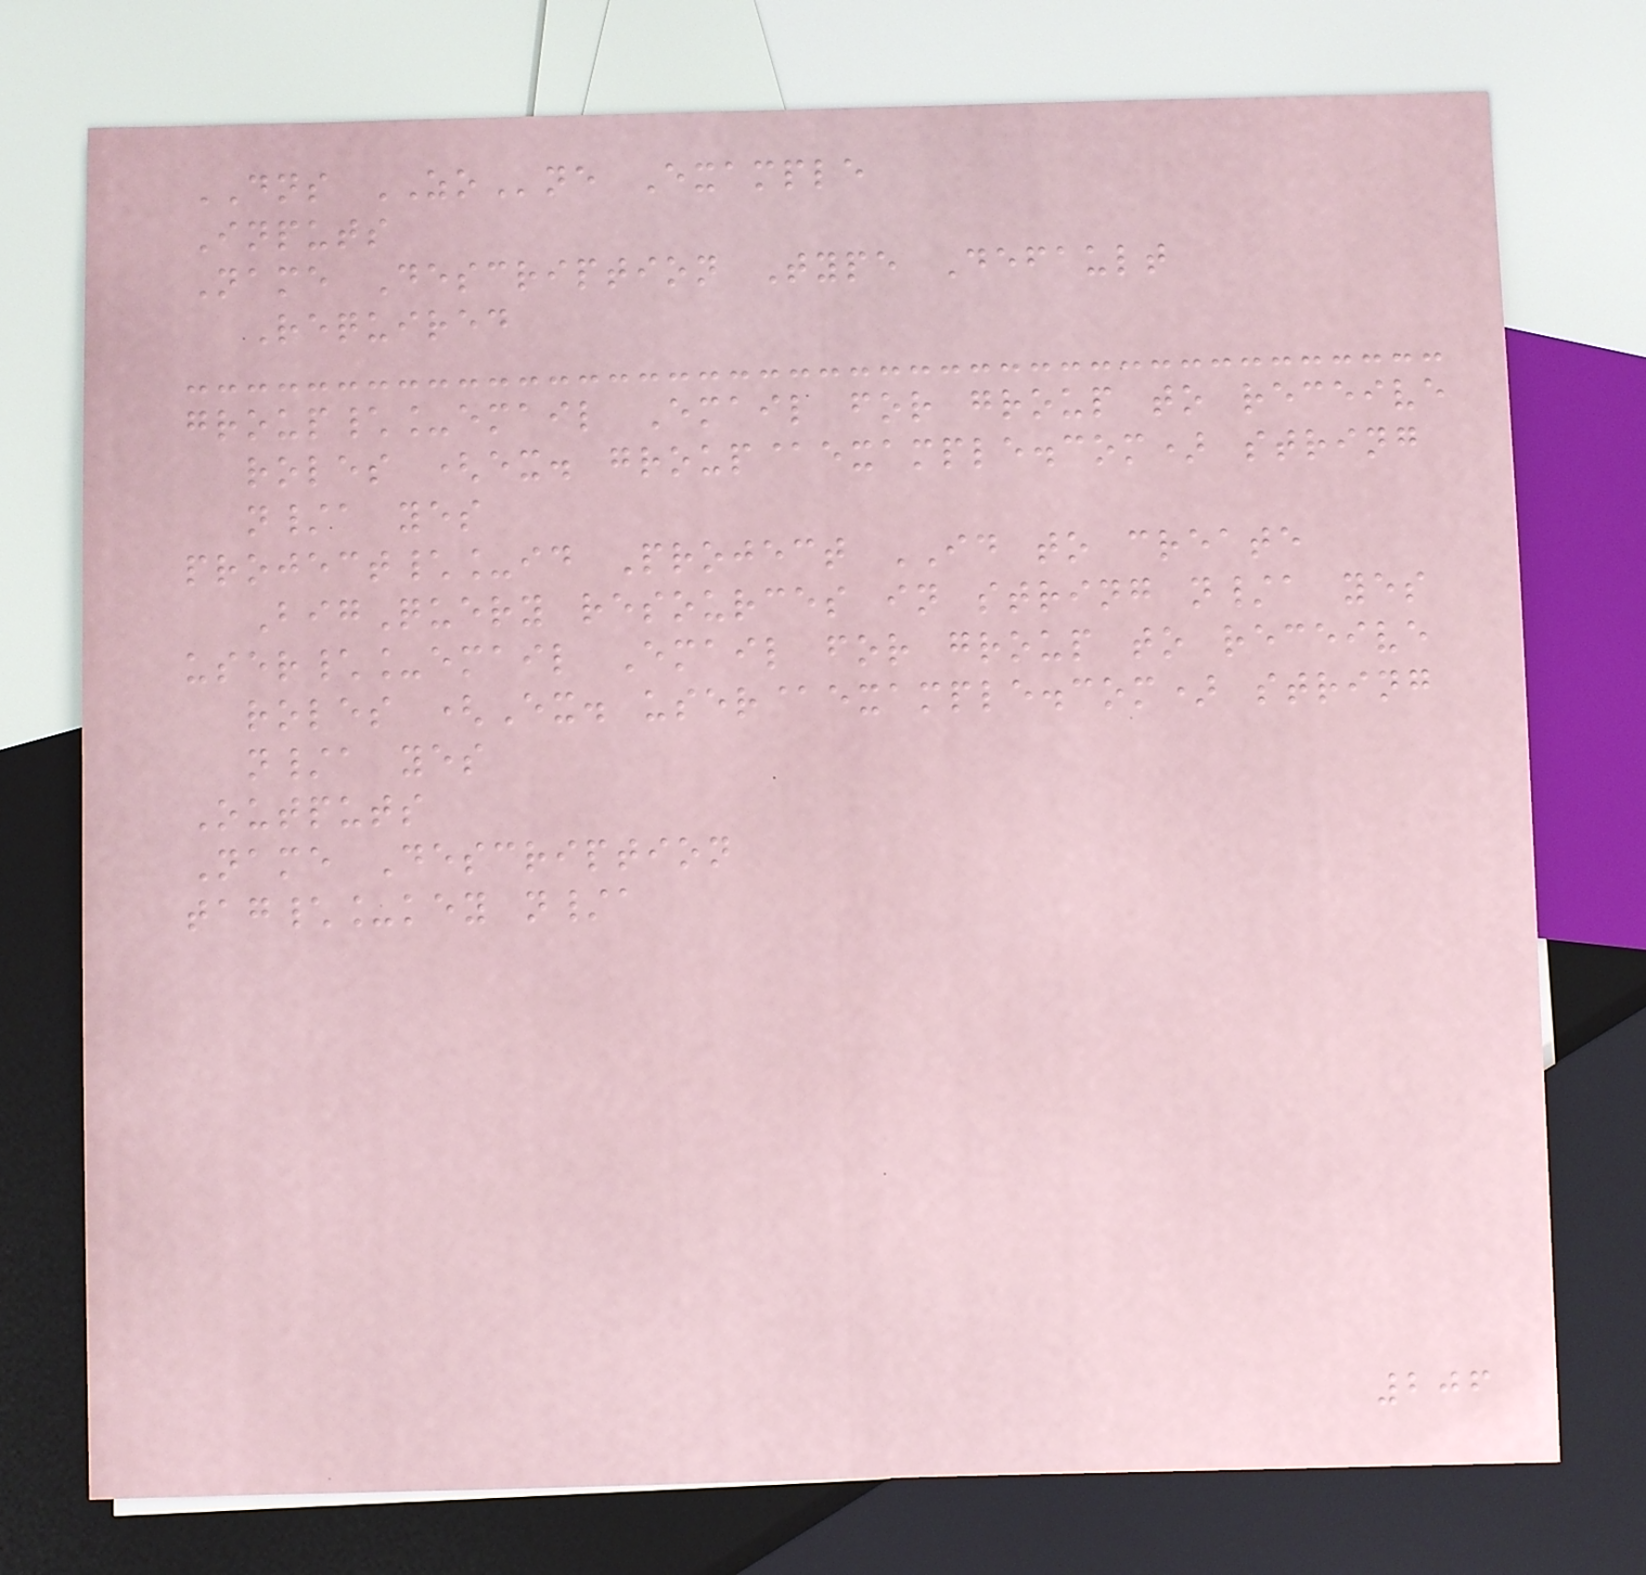DNS ZOne Example
Inputs
Name Description Type Default
Required
group\_email Email for group to receive
roles (ex. group@example.com) string
n/a yes
project\_id Project ID to create
BigQuery resources in string n/a yes
user\_email Email for group to receive
roles (Ex. user@example.com) string
n/a yes
Outputs
Name Description
tag\_key n/a
206
